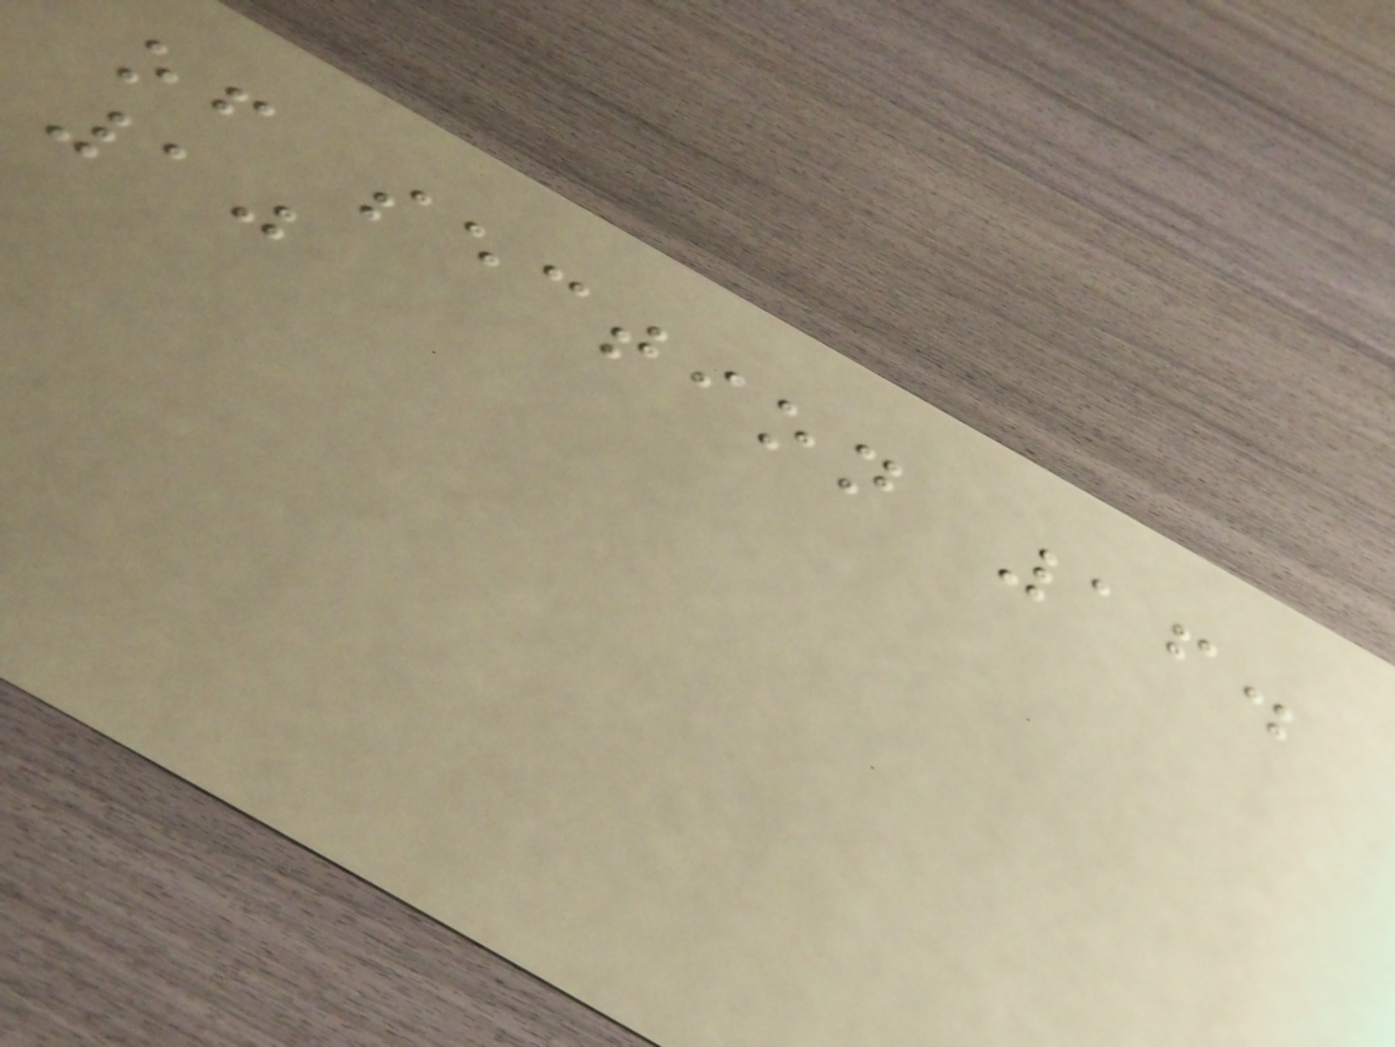of section 16.
10
